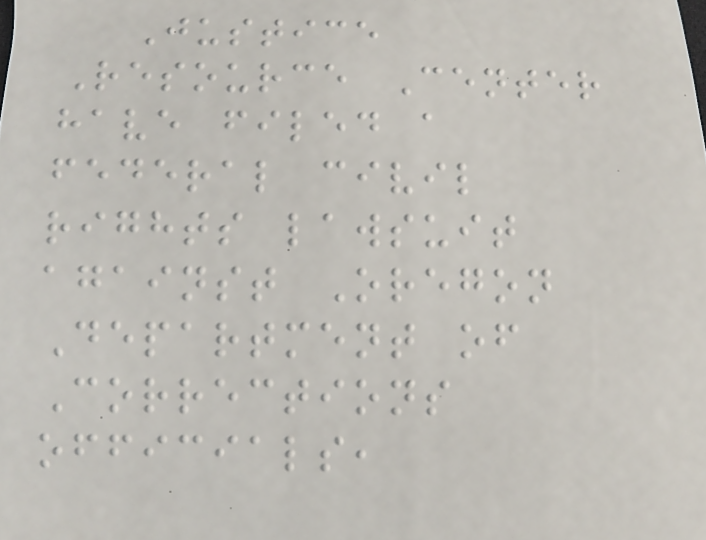Justice
Resource Center
have filed a
federal civil
rights lawsuit
against Oregon
Department of
Corrections
officials,
